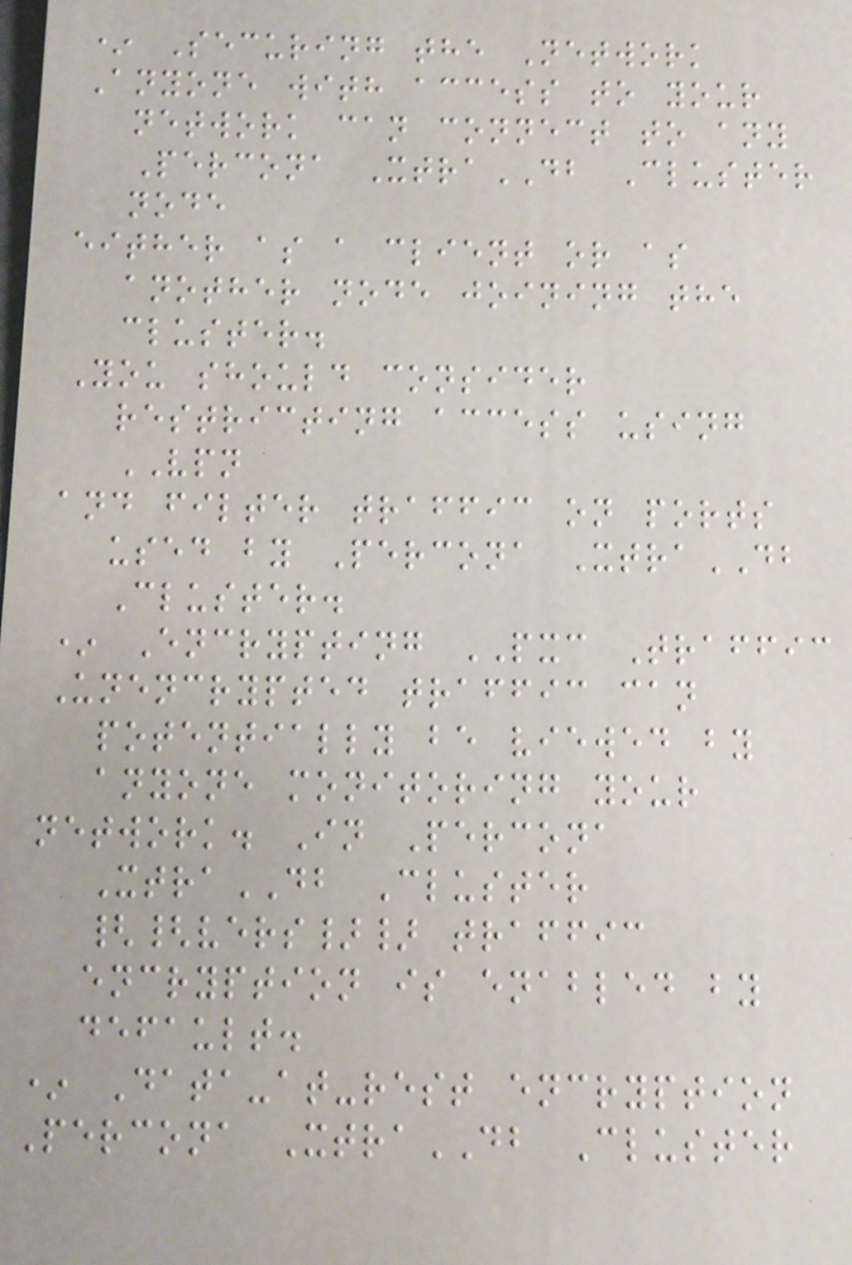* Securing the Network
Anyone with access to your
network can connect to any
Percona XtraDB Cluster
node
either as a client or as
another node joining the
cluster.
You should consider
restricting access using
VPN
and filter traffic on ports
used by Percona XtraDB
Cluster.
* Encrypting PXC Traffic
Unencrypted traffic can
potentially be viewed by
anyone monitoring your
network. In Percona
XtraDB Cluster
{{vers}} traffic
encryption is enabled by
default.
* Data-at-rest encryption
Percona XtraDB Cluster
